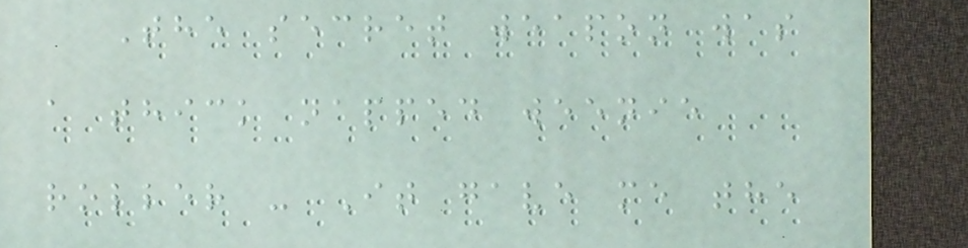The secret weapon was
a thick napped weenie
roller - It gave me the
